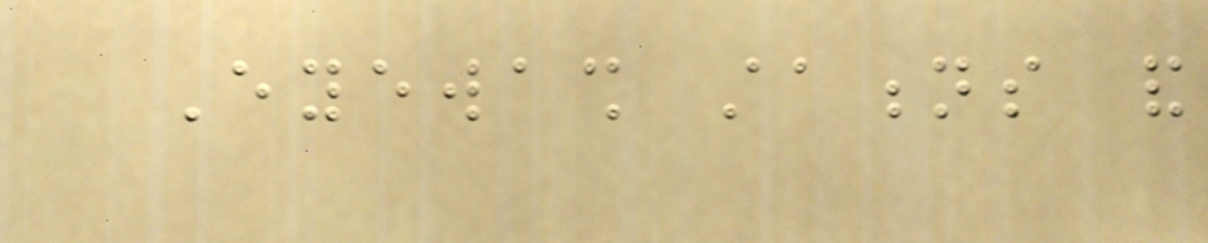Eyewash stations and
